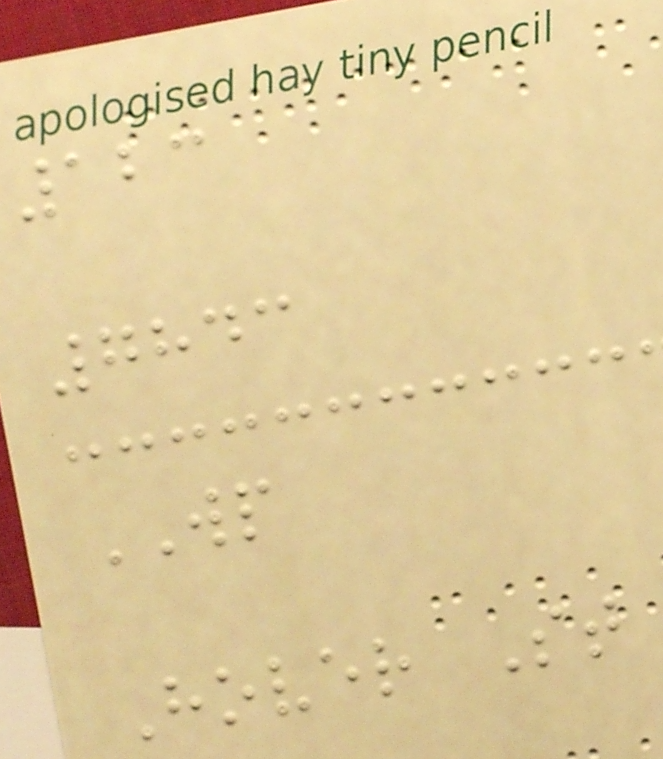123
7843
WP
Hover St
